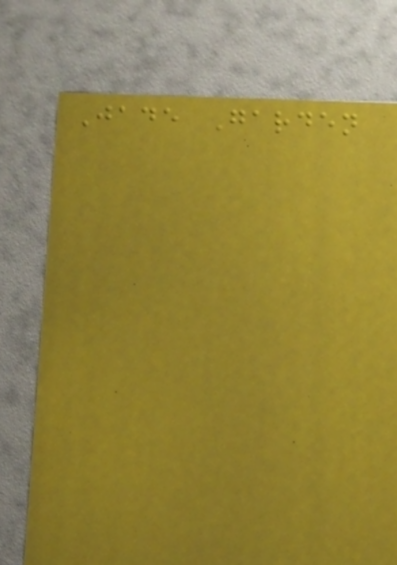Jade Garden
